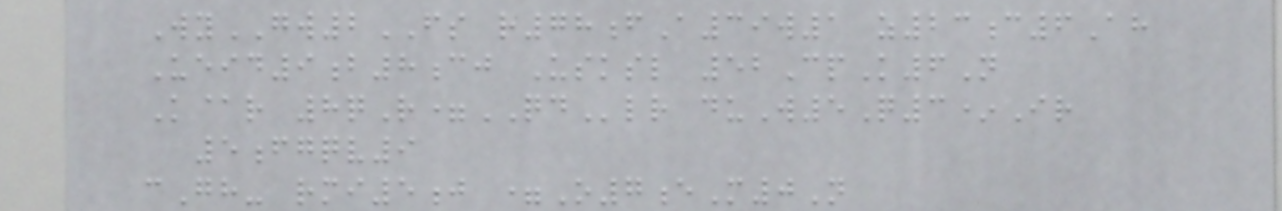WyGW2FS r78fA39w1 z23c6Ah
Ueid9b8cj Usksl 52CpK6N
K@r 8qR=QDlr duW5Q3*Ir
5fgqv9
cGh- rmi5j =O7eM0N
